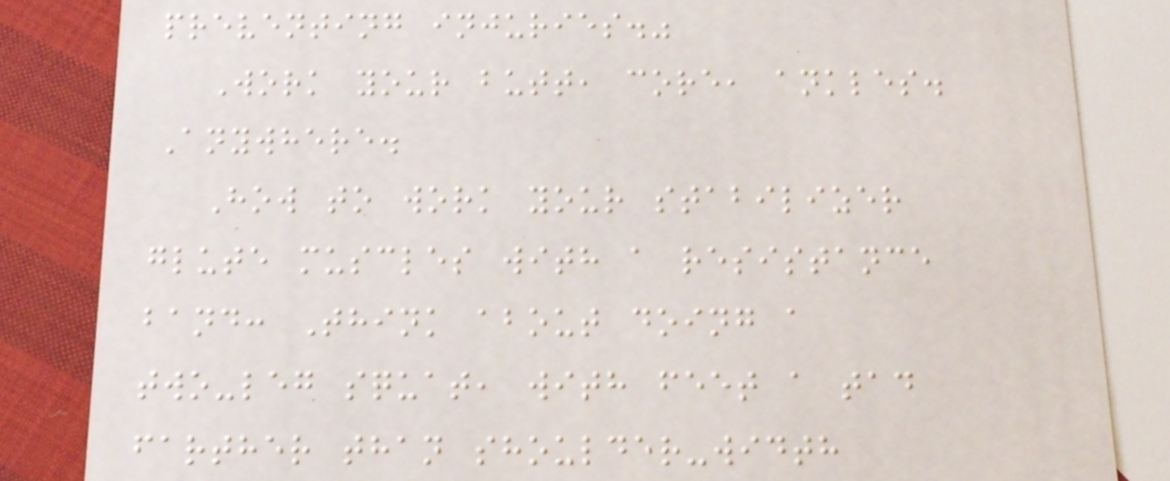preventing injuries."
Work your butt, core, ankles.
Anywhere.
How to work your stabilizer
glute muscles with a resistance
band: Think about doing a
two-leg squat, with feet a tad
farther than shoulder-width
